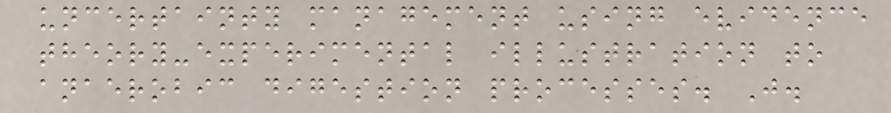uncertainty management using evidence
theory-experimental illustration to
anaerobic digestion processes. J.
